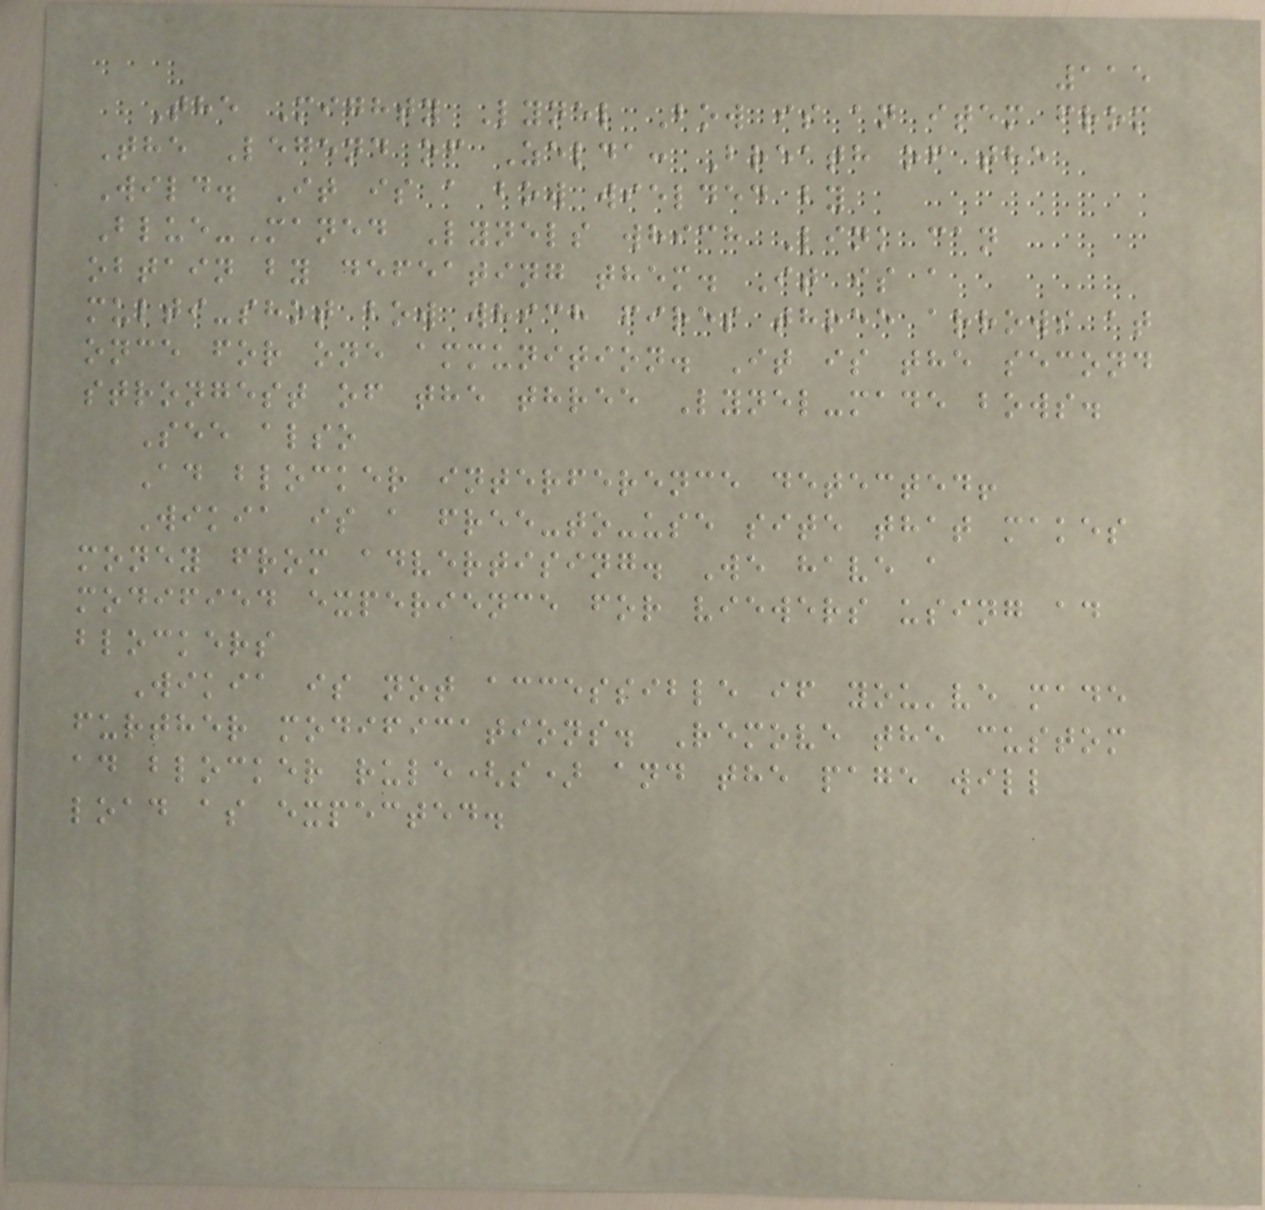115
The Mighty Lynel Bow is an item from
The Legend of Zelda: Breath of the
Wild. It is a bow wielded by
Blue-Maned Lynels which Link can
obtain by defeating them. It is a
multi-shot bow which fires three arrows at
once for one ammunition. It is the second
strongest of the three Lynel-made bows.
See also
Ad blocker interference detected!
Wikia is a free-to-use site that makes
money from advertising. We have a
modified experience for viewers using ad
blockers
Wikia is not accessible if you've made
further modifications. Remove the custom
ad blocker rule(s) and the page will
load as expected.
